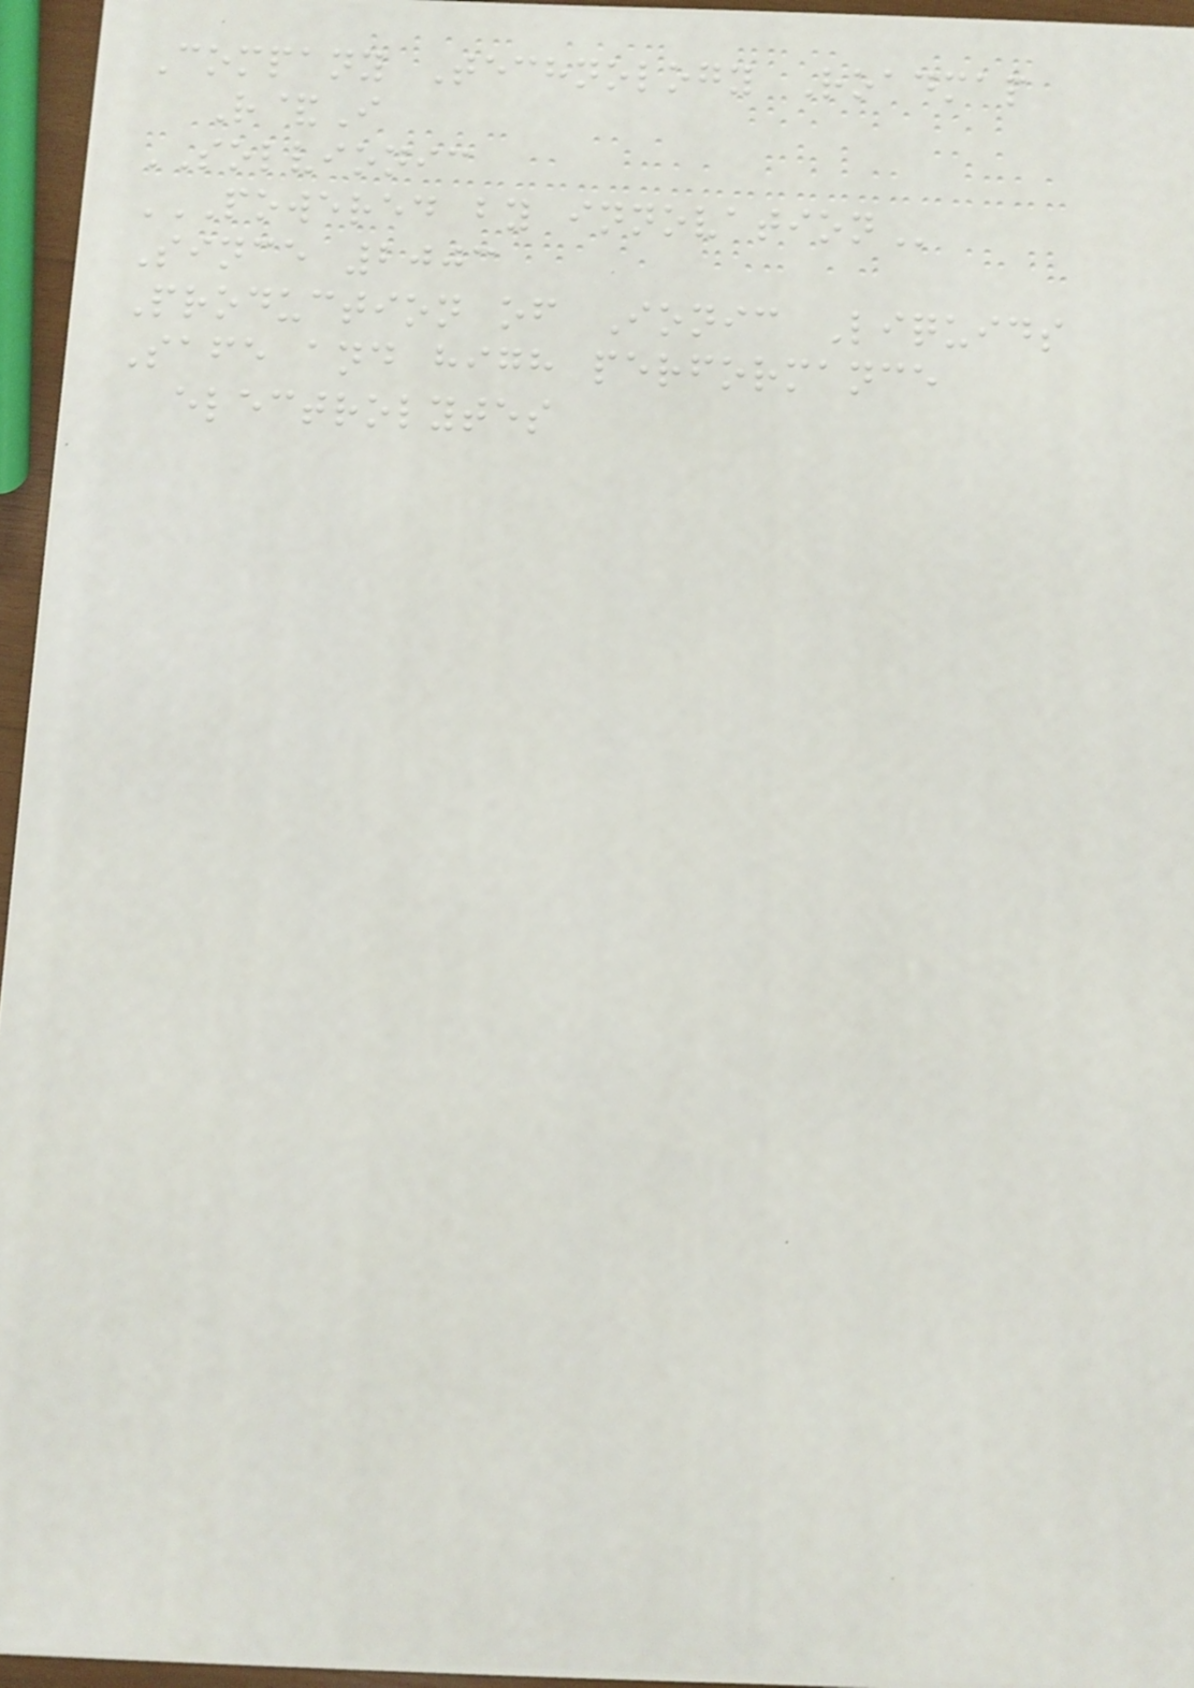Company Technology Roadmap
R&I
SOLVIONIC
POWERED BY INNOVATION
Since 2003
Production of Ionic Liquids
Safe and high performance
electrolytes
